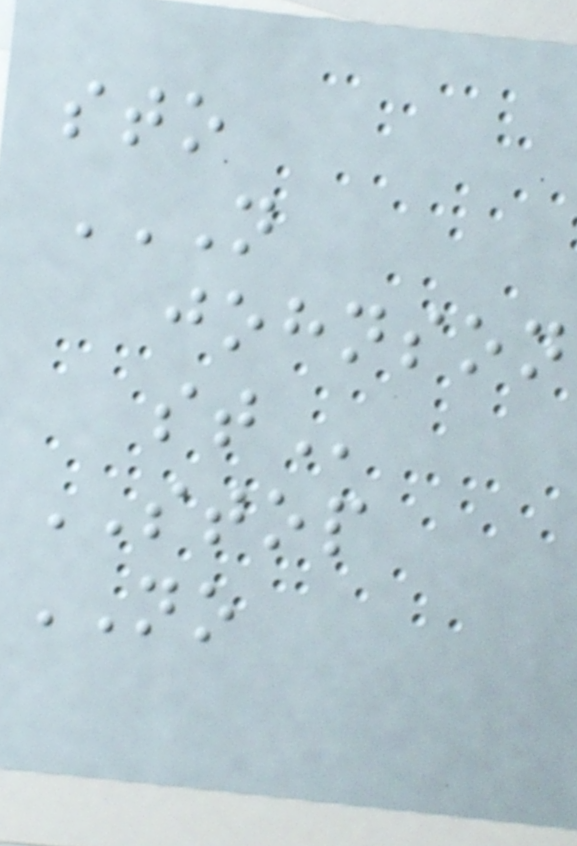sto
N
JOHNSON
ST
STOP
NO
